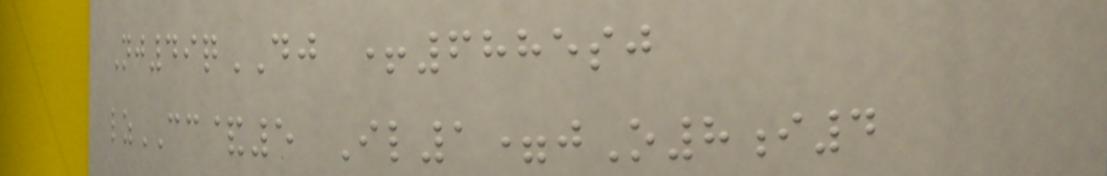Nj49qDJ +6885sj
lzCC&5 Il1=jO8i4
